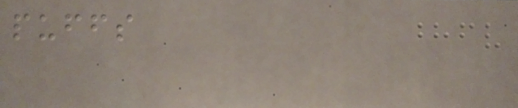puffs
